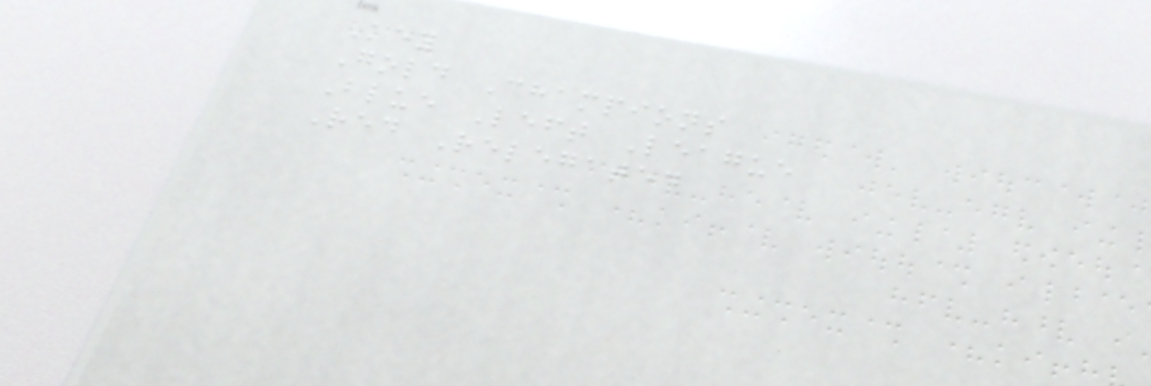Key
Gold Champions
Blue Left League
Red Relegated
